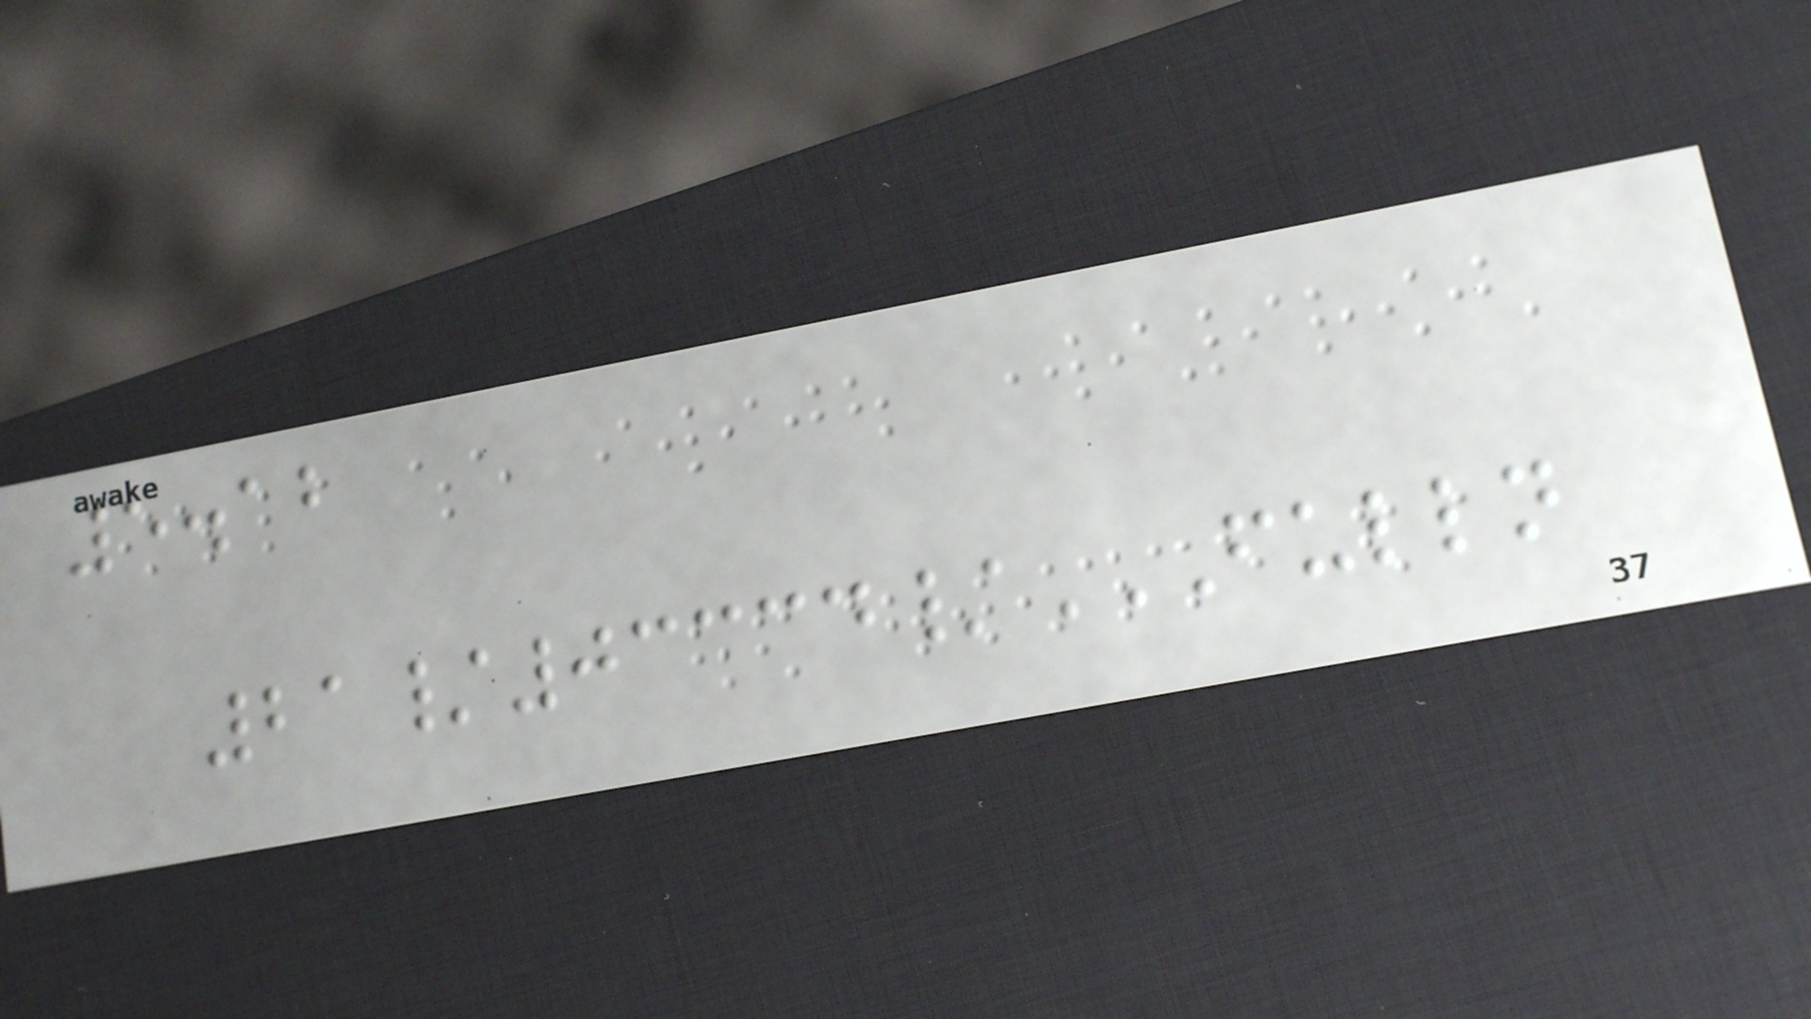5.12
21/03334/FULLN
